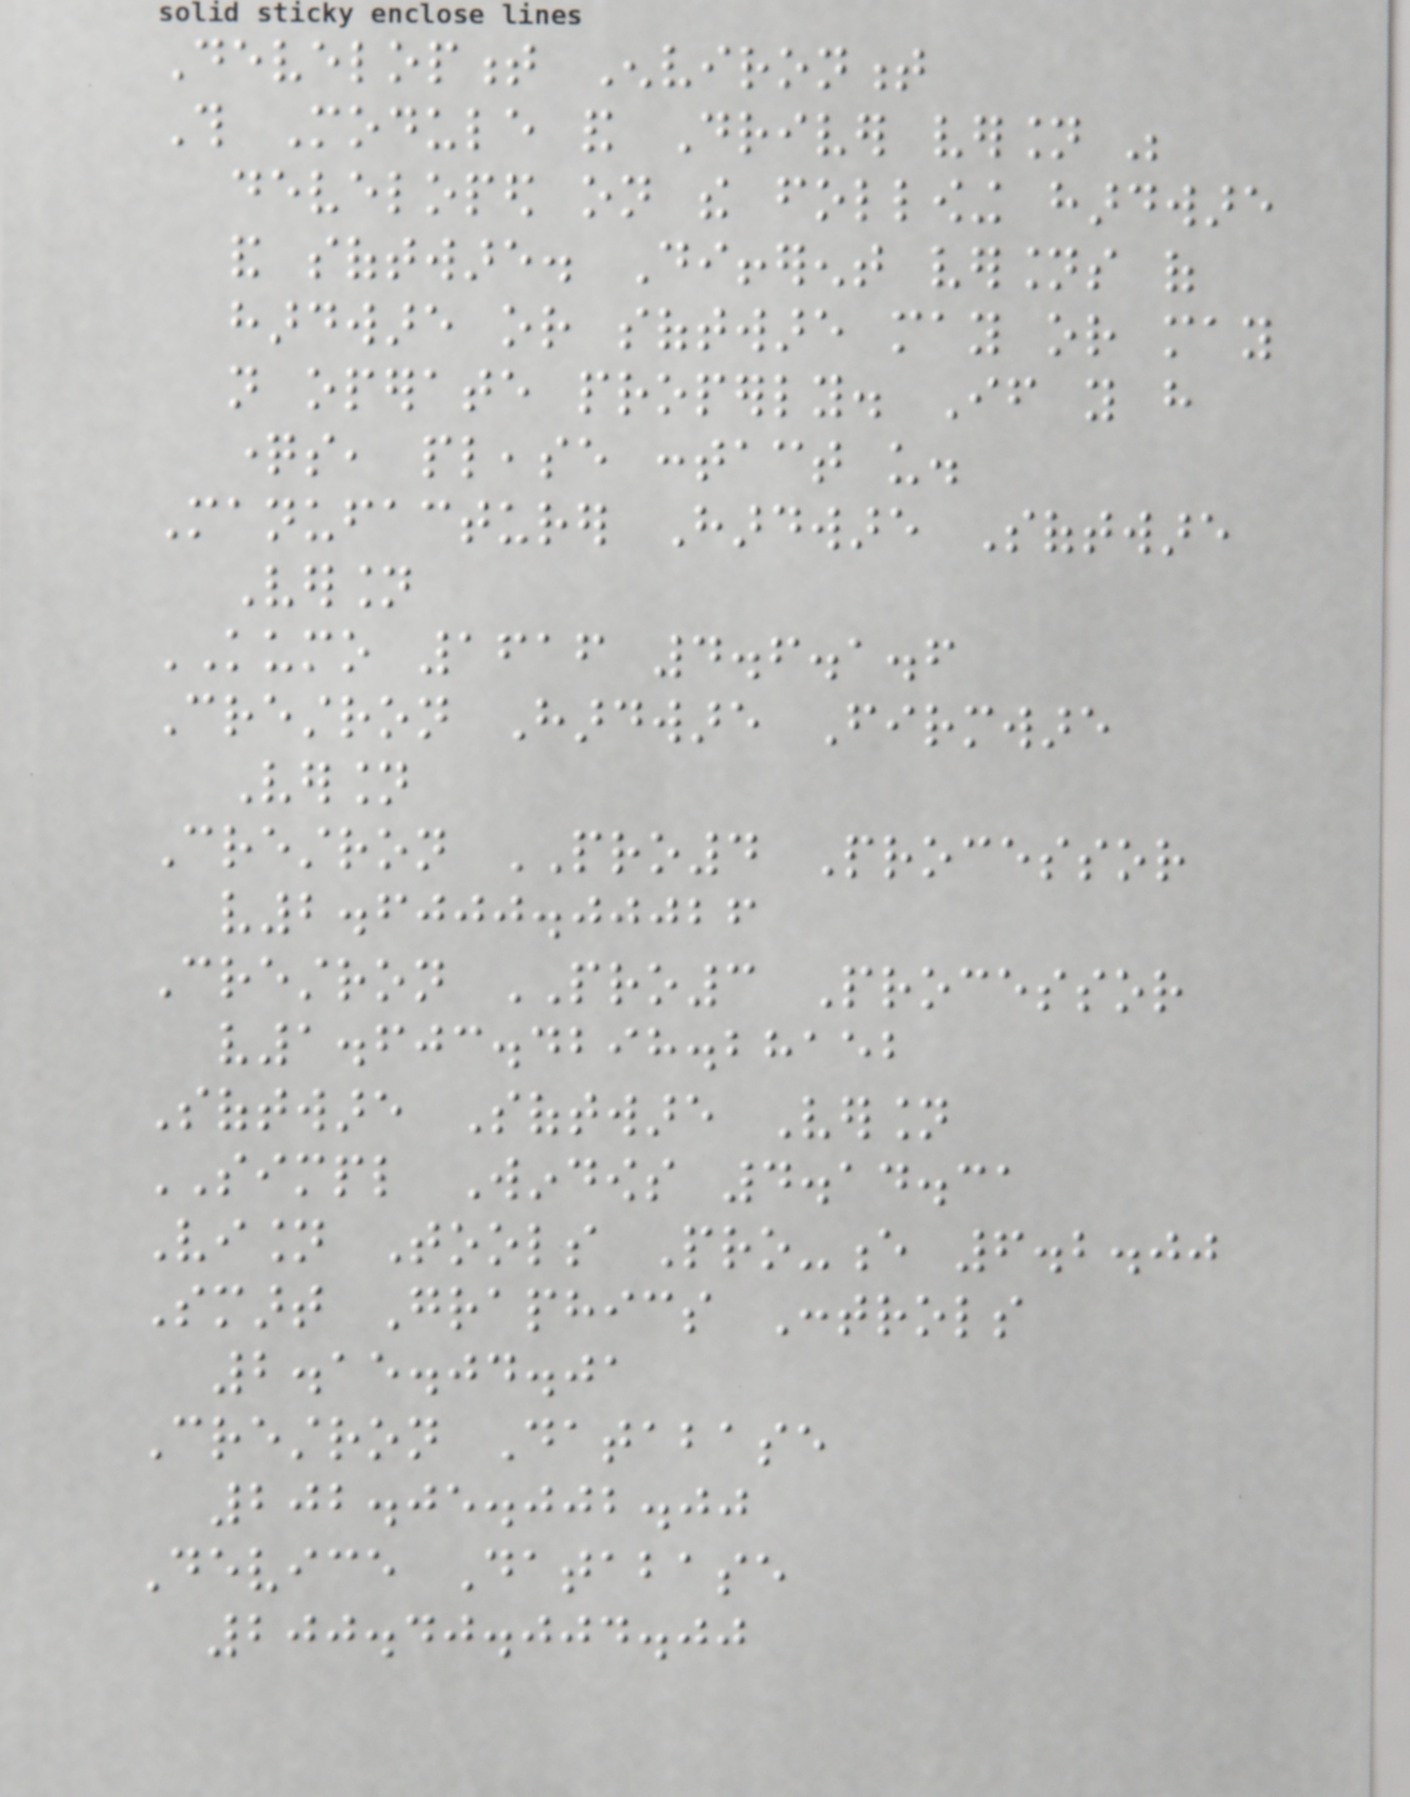Development Environment
This Module and Driver version was
developed on the following hardware
and software. Different versions of
hardware or software may or may
not operate properly. If you have
questions, please contact us.
Manufacturer Hardware Software
Version
KUMO 1616 4.6.1.6
Crestron Hardware Firmware
Version
Crestron PRO4 Processor
v2.6000.00026
Crestron PRO3 Processor
v1.603.4298.28152
Software Software Version
SIMPL Windows 4.14.31
Vision Tools Pro-e 6.2.00
Smart Graphics Controls
2.15.04.01
Crestron Database
202.05.002.00
Device Database
200.40.004.00
